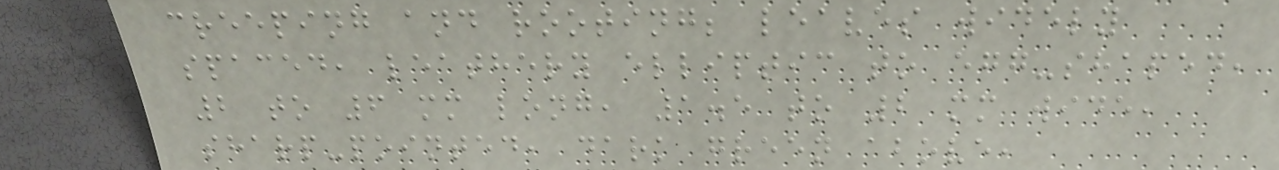creeping and rooting; leaves widely
spaced, leathery elliptic to egg-shaped,
2 to 6 mm long, 1.5 to 2 mm wide,
sharp-pointed, dark green above,
